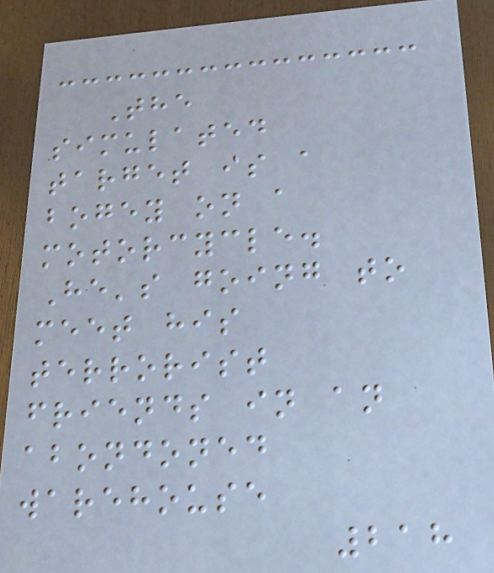The
simulated
target is a
bogey on a
motorcycle.
He's going to
meet his
terrorist
friends in an
abondoned
warehouse
218
